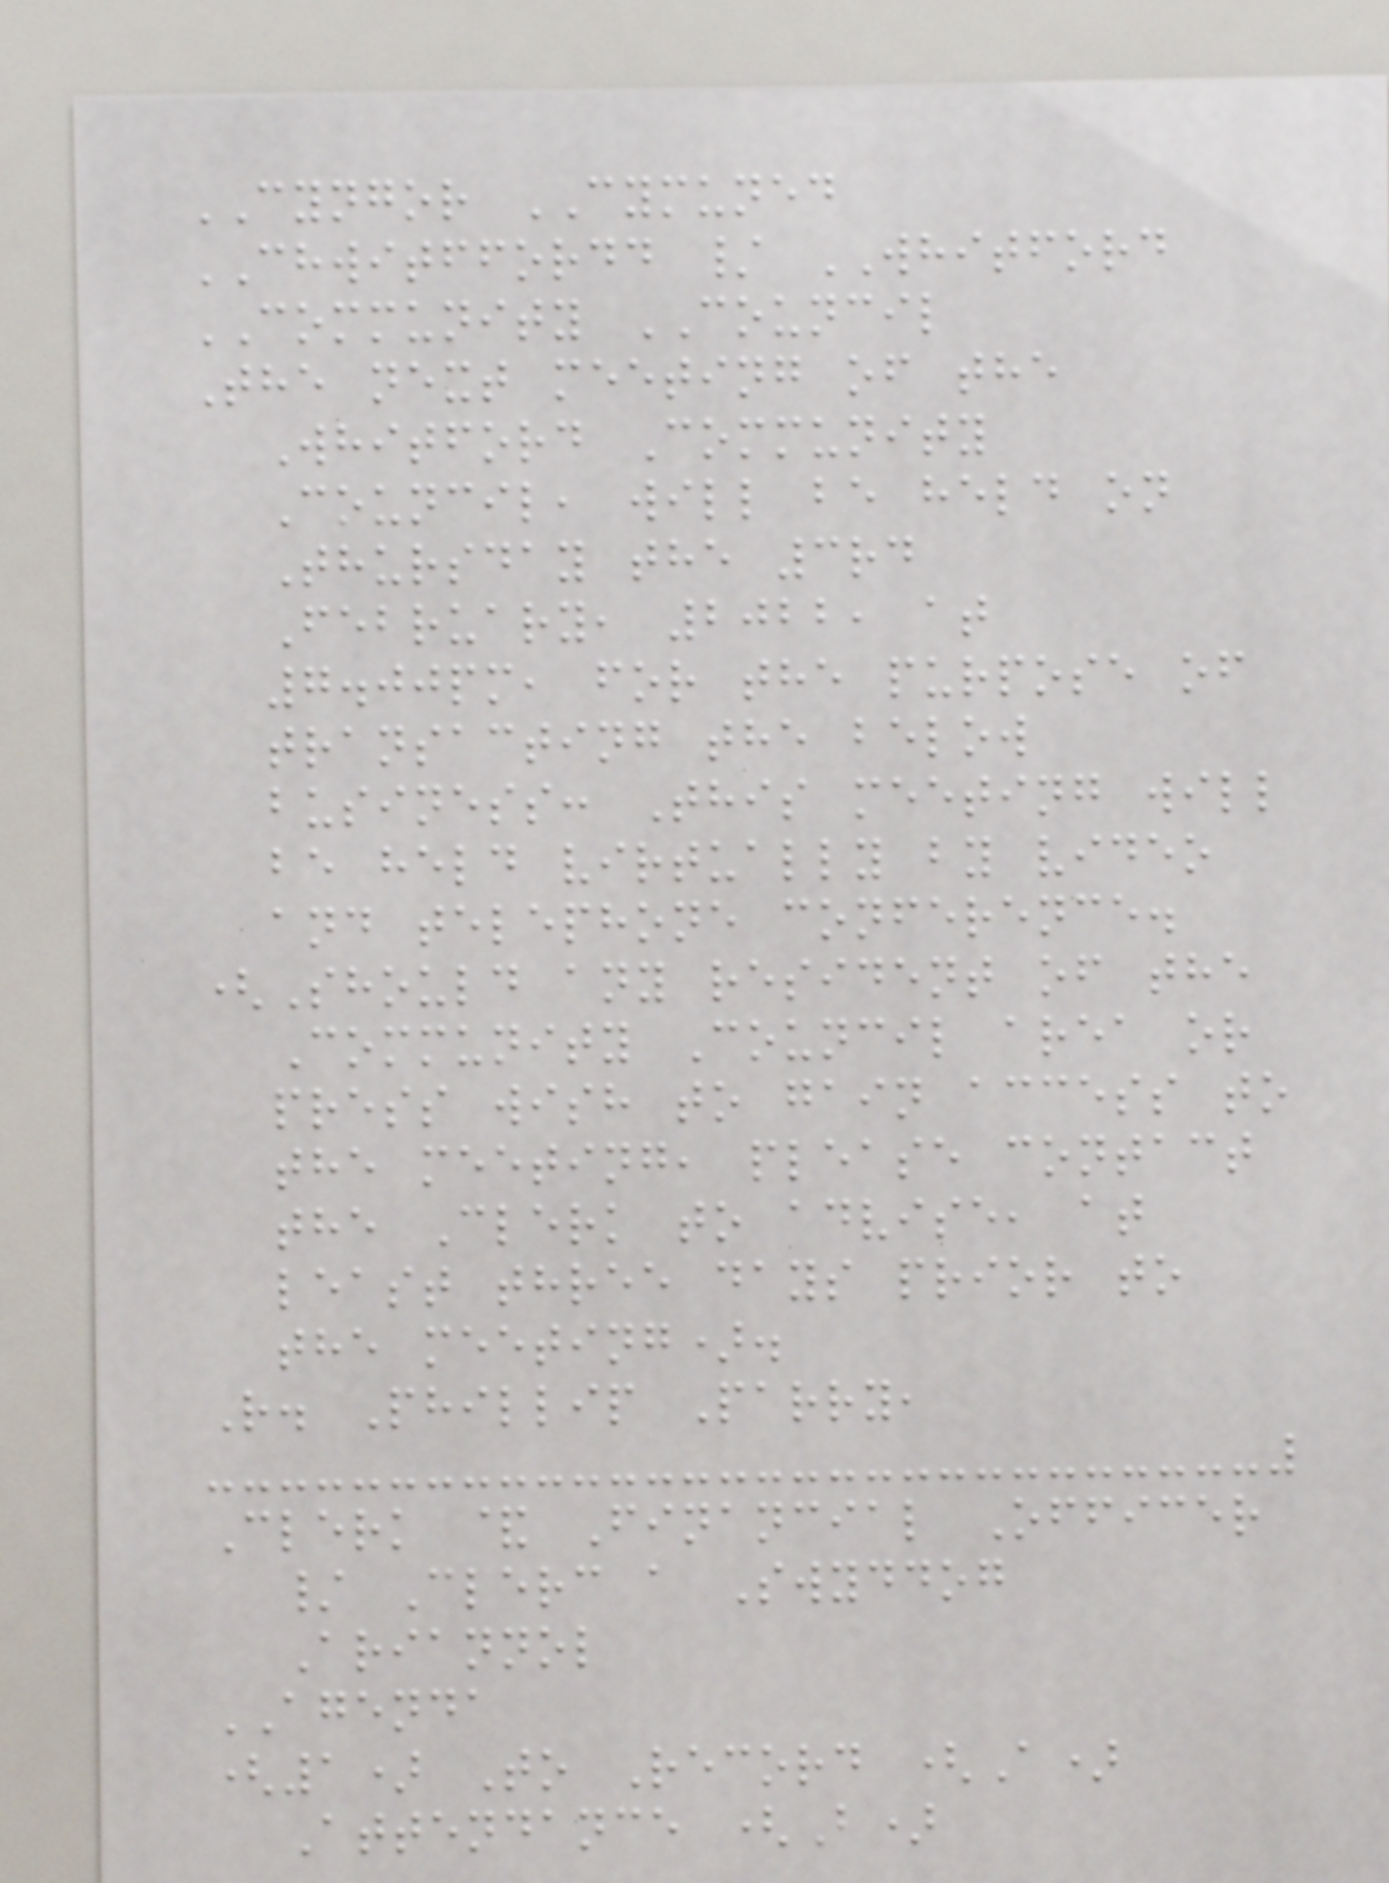CYNGOR CYMUNED
CHWITFFORDD / WHITFORD
COMMUNITY COUNCIL
The next meeting of the
Whitford Community
Council, will be held on
Thursday the 3rd
February, 2022, at
7.00pm, for the purpose of
transacting the below
business: This meeting will
be held virtually by video
and telephone conference.
(Should any resident of the
Community Council area or
press wish to gain access to
the meeting, please contact
the Clerk to advise, at
least three days prior to
the meeting).
R. Phillip Parry,
Clerk & Financial Officer
/ Clerc a Swyddog
Ariannol
AGENDA
(1) To Record (A)
Attendance (B)
